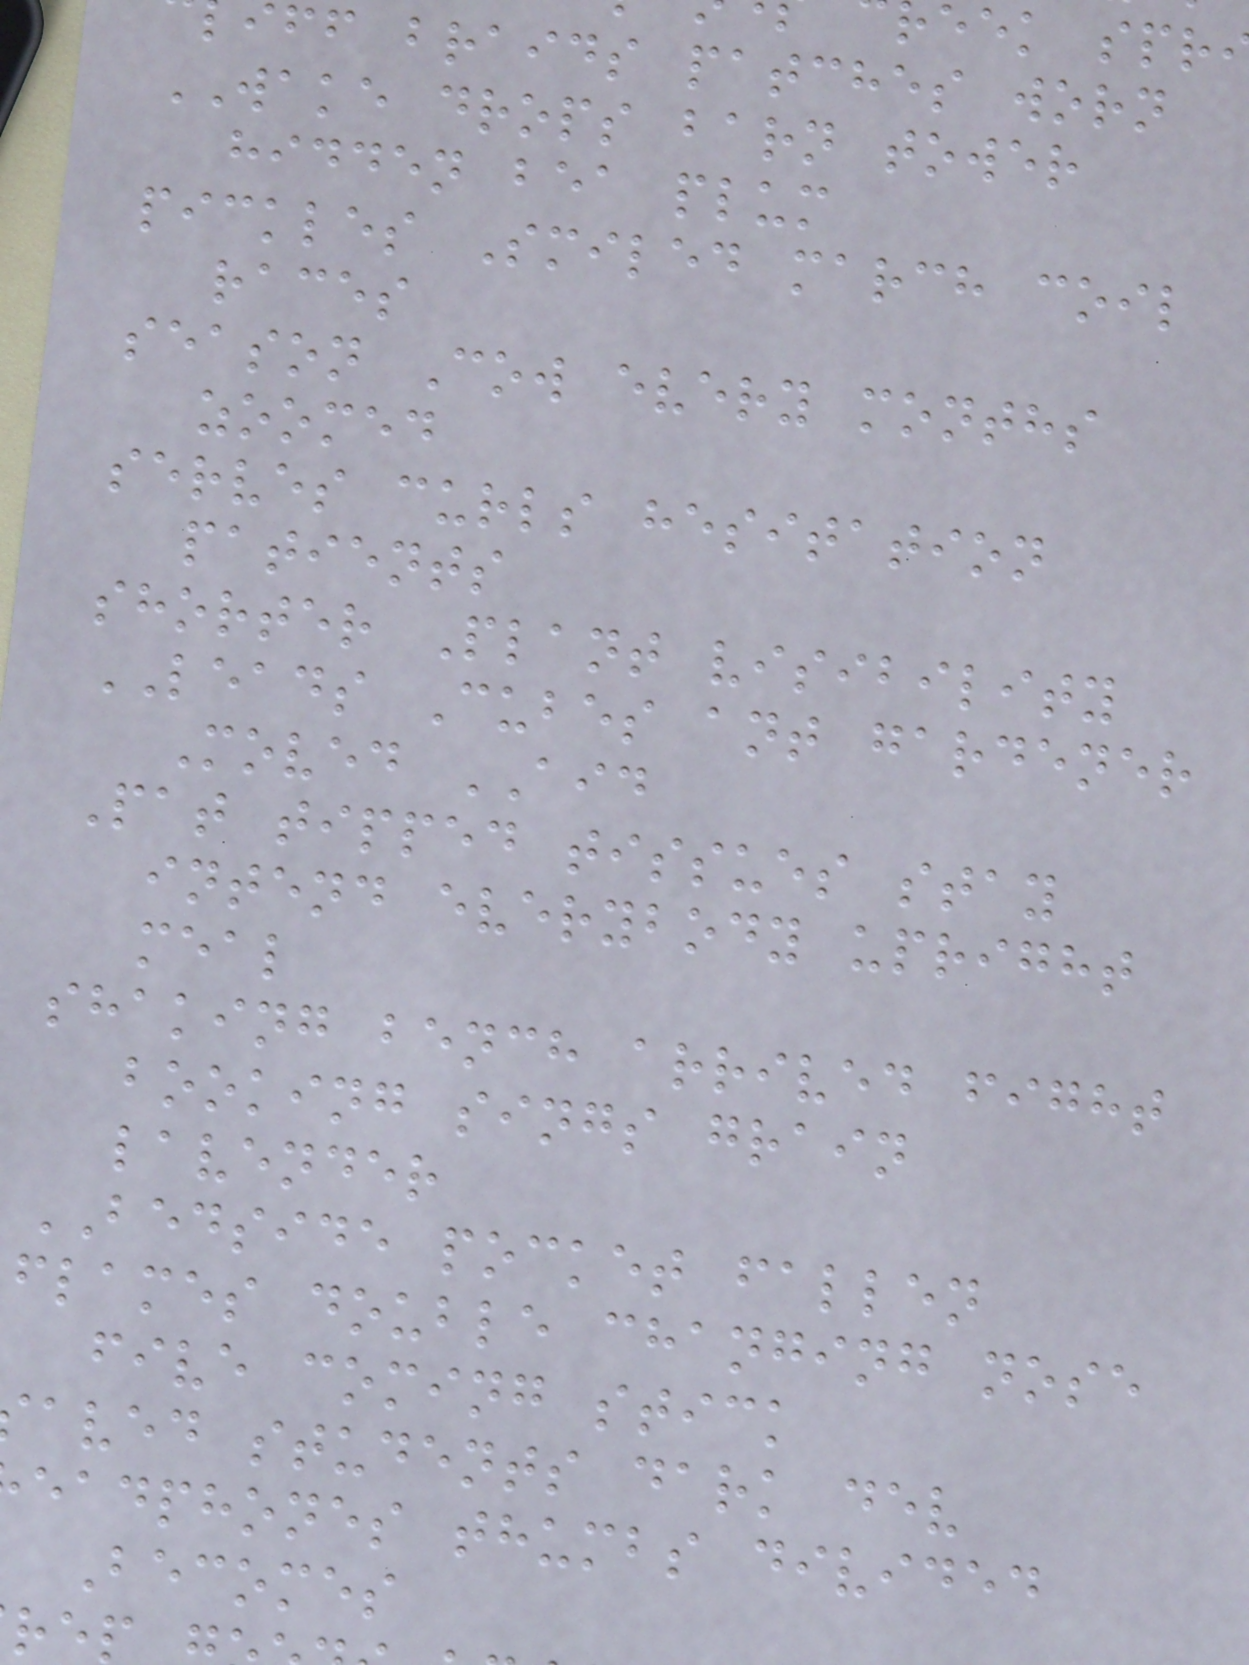ff braids patches worn
WAKE drops barn tower
hidden bea plum
pickles Smiled march coil
races
season Cow every months
zoomed
serves curls hesitation
patients
shorter Plant visibility
LEADS Cubes ant gardener
Moved AID
Pat tipped tissues stay
intend everybody upright
meal
shaking bench arrived fight
booking sings grain
lavender
BEDSIDE pocket fallen
flames double changing nose
five coming stick
aved students dark dev
eadphones thumbs divided
Becomes
